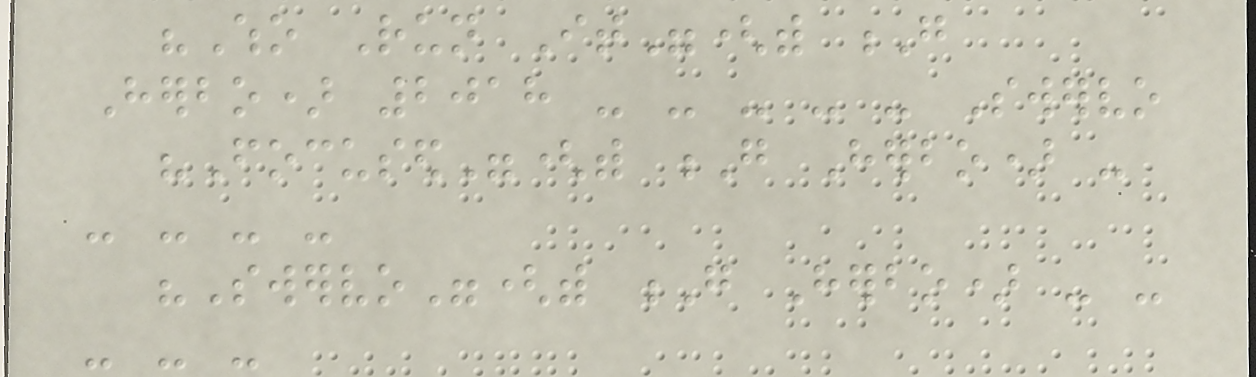"Who Run It"(with G
Herbo) 2018 - - - - - Swervo
"Focused"(with G Herbo) -
- - - -
"Swervo"(with G Herbo) - -
- - -
